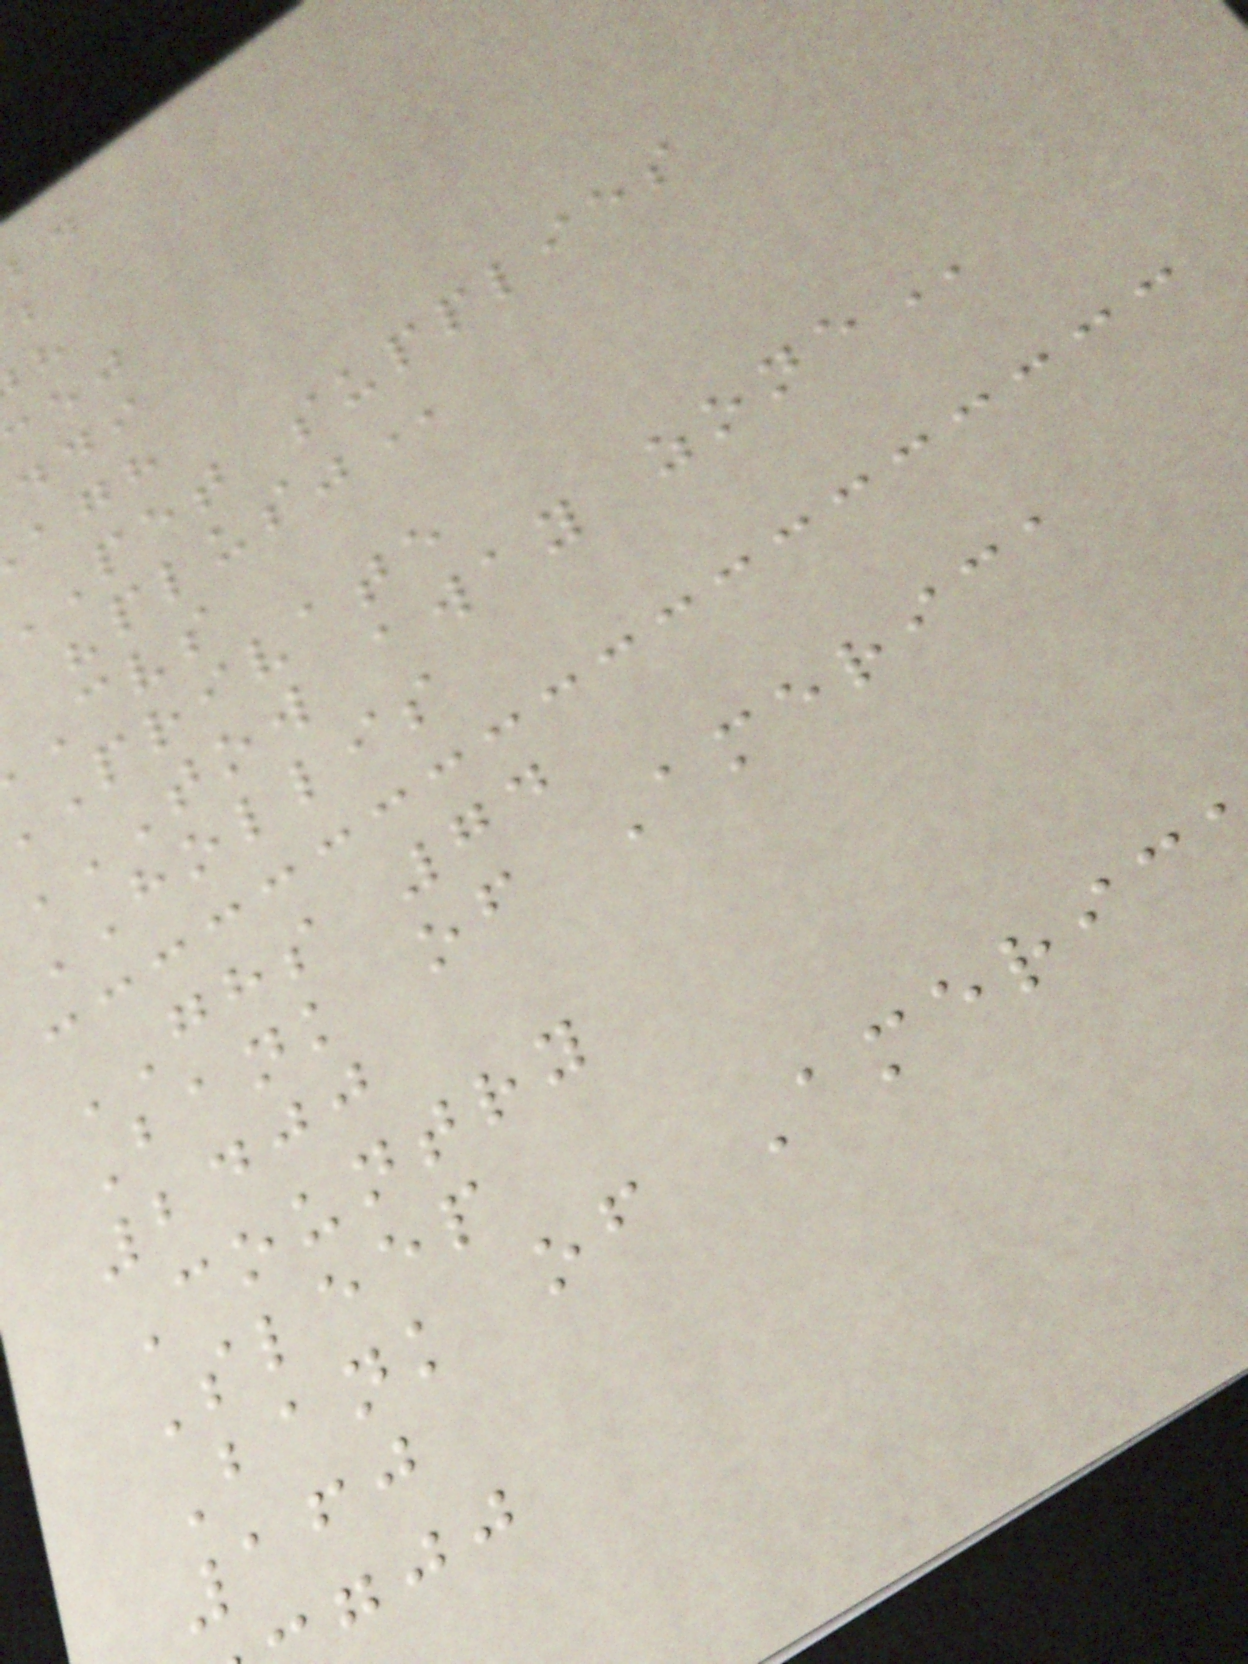pet supplies
private
TOW AWAY ZONE
HOLLIS
GHS 74
Bank of America
2400
Country
Sleep
Bank of Americ
160
